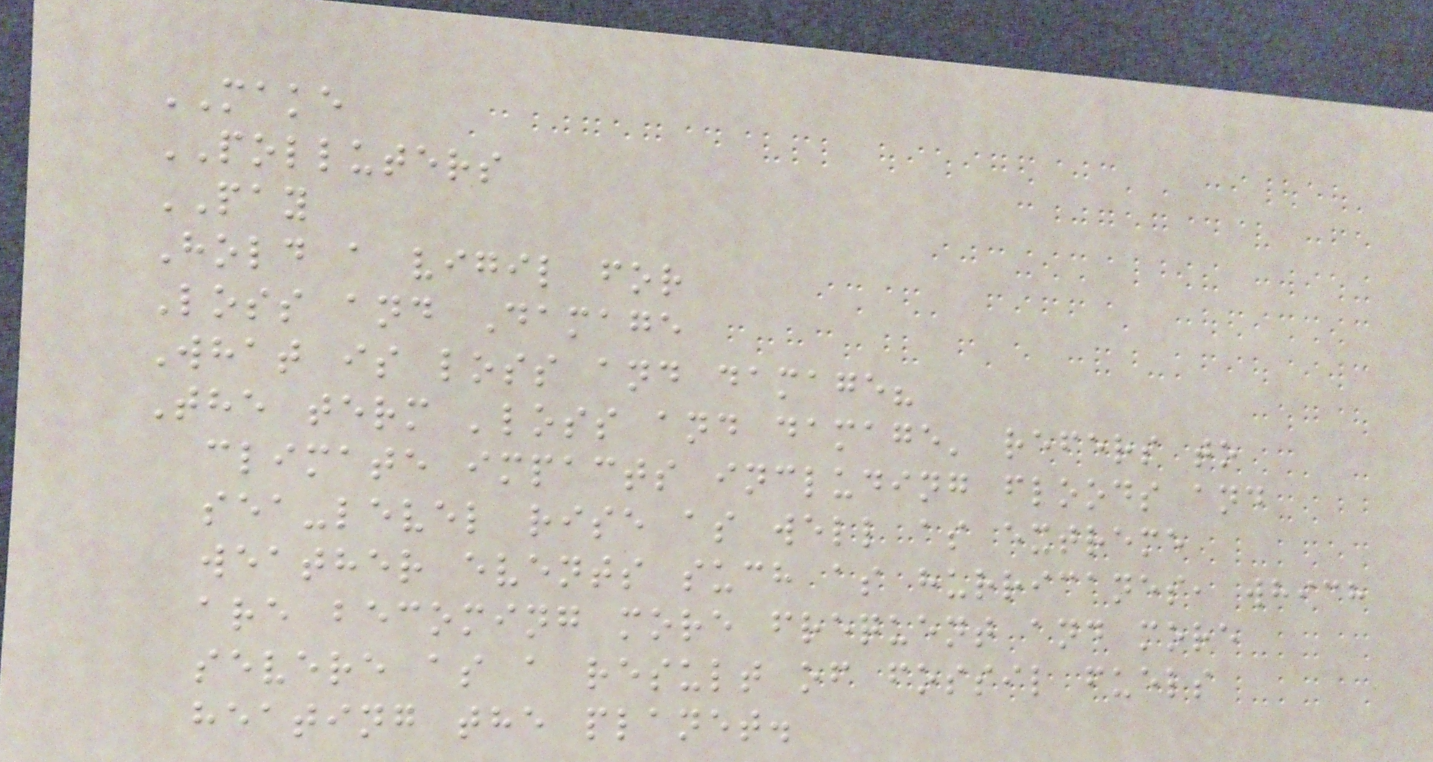MAKE
POLLUTERS
PAY
Hold a vigil for
Loss and Damage
What is loss and damage?
The term 'loss and damage' refers to
climate impacts including floods and
sea-level rise as well as extreme
weather events such as hurricanes, which
are becoming more frequent and more
severe as a result of fossil fuels
heating the planet.
